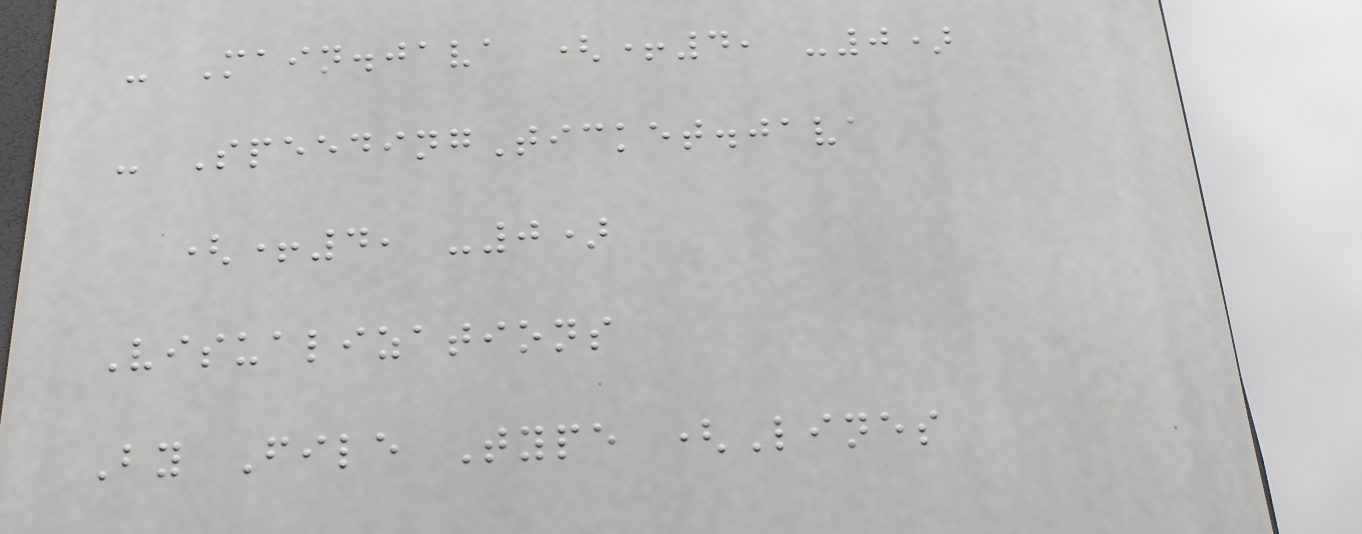- Main.java (+4, -0)
- SpeedingTicket.java
(+4, -0)
Visualizations
By File Type (Lines
